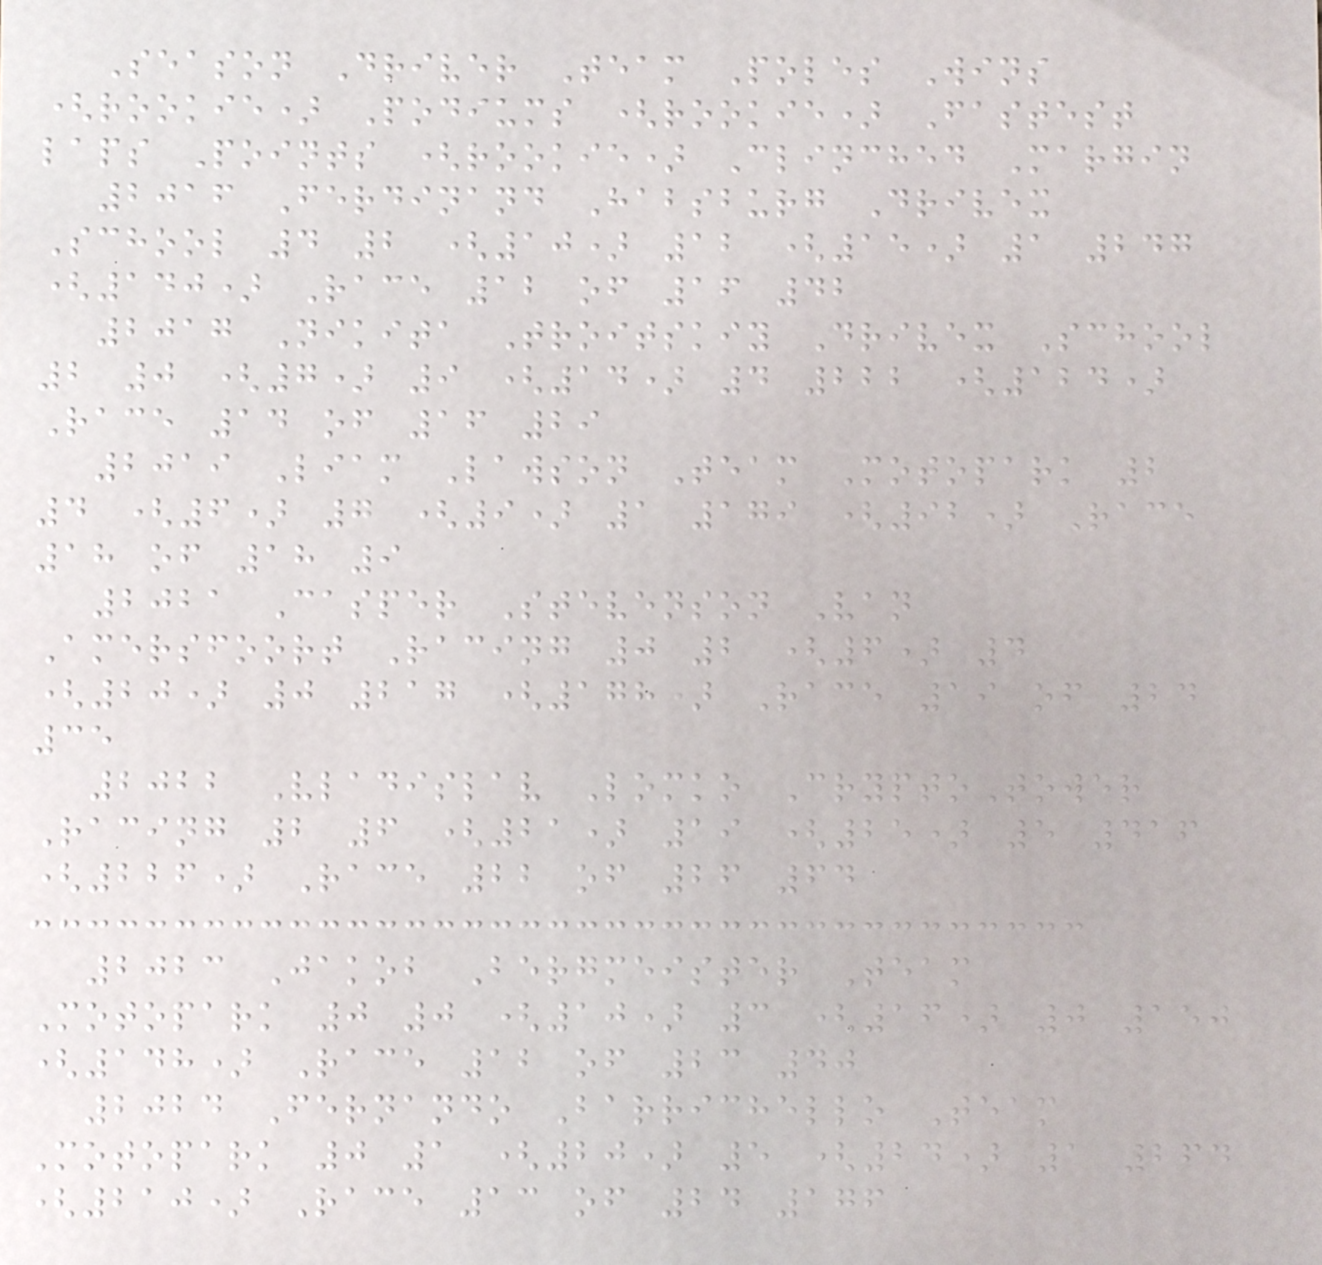Season Driver Team Poles Wins
(rookie) Podiums (rookie) Fastest
laps Points (rookie) Clinched Margin
2016 Ferdinand Habsburg Drivex
School 4 2 (10) 12 (15) 1 247
(140) Race 12 of 16 42
2017 Nikita Troitskiy Drivex School
2 0 (7) 9 (14) 4 222 (124)
Race 14 of 16 29
2019 Liam Lawson Team Motopark 2
4 (6) 7 (9) 1 179 (92) Race
18 of 18 9
2021 Casper Stevenson Van
Amersfoort Racing 0 2 (6) 4
(20) 0 217 (178) Race 19 of 24
35
2022 Vladislav Lomko CryptoTower
Racing 2 6 (21) 19 (25) 5 416
(226) Race 22 of 26 64
2023 Jakob Bergmeister Team
Motopark 0 0 (10) 3 (16) 0 150
(148) Race 12 of 23 40
2024 Fernando Barrichello Team
Motopark 0 1 (20) 5 (24) 1 264
(210) Race 13 of 24 176
